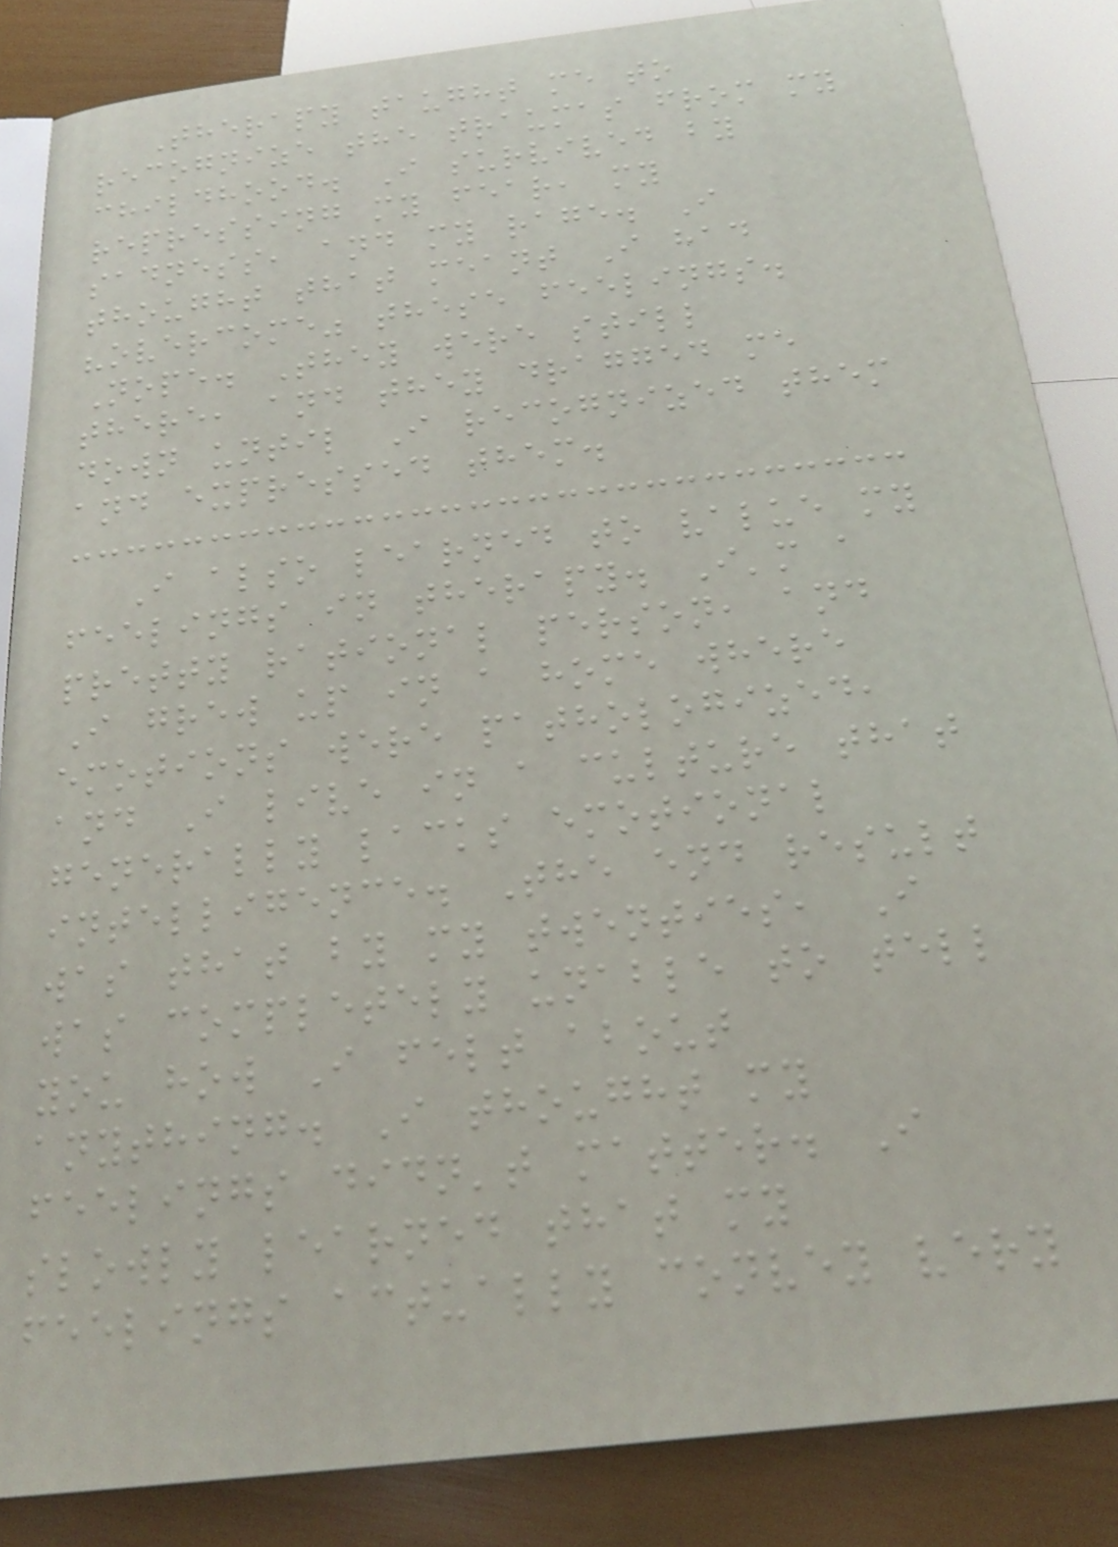Therapy taught me to
recognize the traumas from my
childhood. I survived by
repressing my fear, my
sadness, and my rage. I
thought that meant I had
"overcome" these feelings.
Nope. They were still
there, and they dragged me
down until I recognized them
and expressed them.
I also learned to value my
feelings in therapy. I'm a
pretty rational person, and
I grew up in a home where
emotions were pathologized,
and I live in a culture that
generally lacks emotional
intelligence. The end result
was that by my twenties, I
was completely unable to tell
you how I felt about
anything. I thought my
feelings didn't matter. I
slowly learned that my
feelings actually convey very
